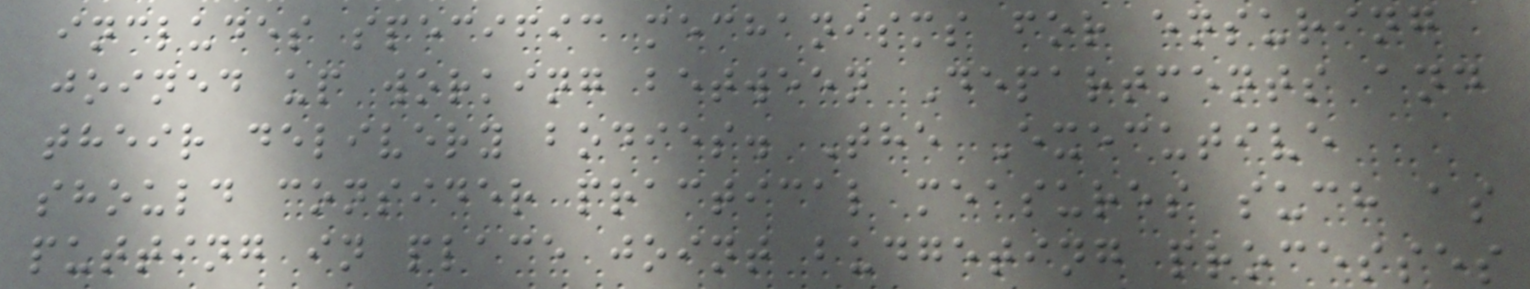includes specific mechanisms for ensuring
joined up working between Departments and
their delivery bodies. The Executive
should consider practical measures such as
putting in place joint budgeting processes
